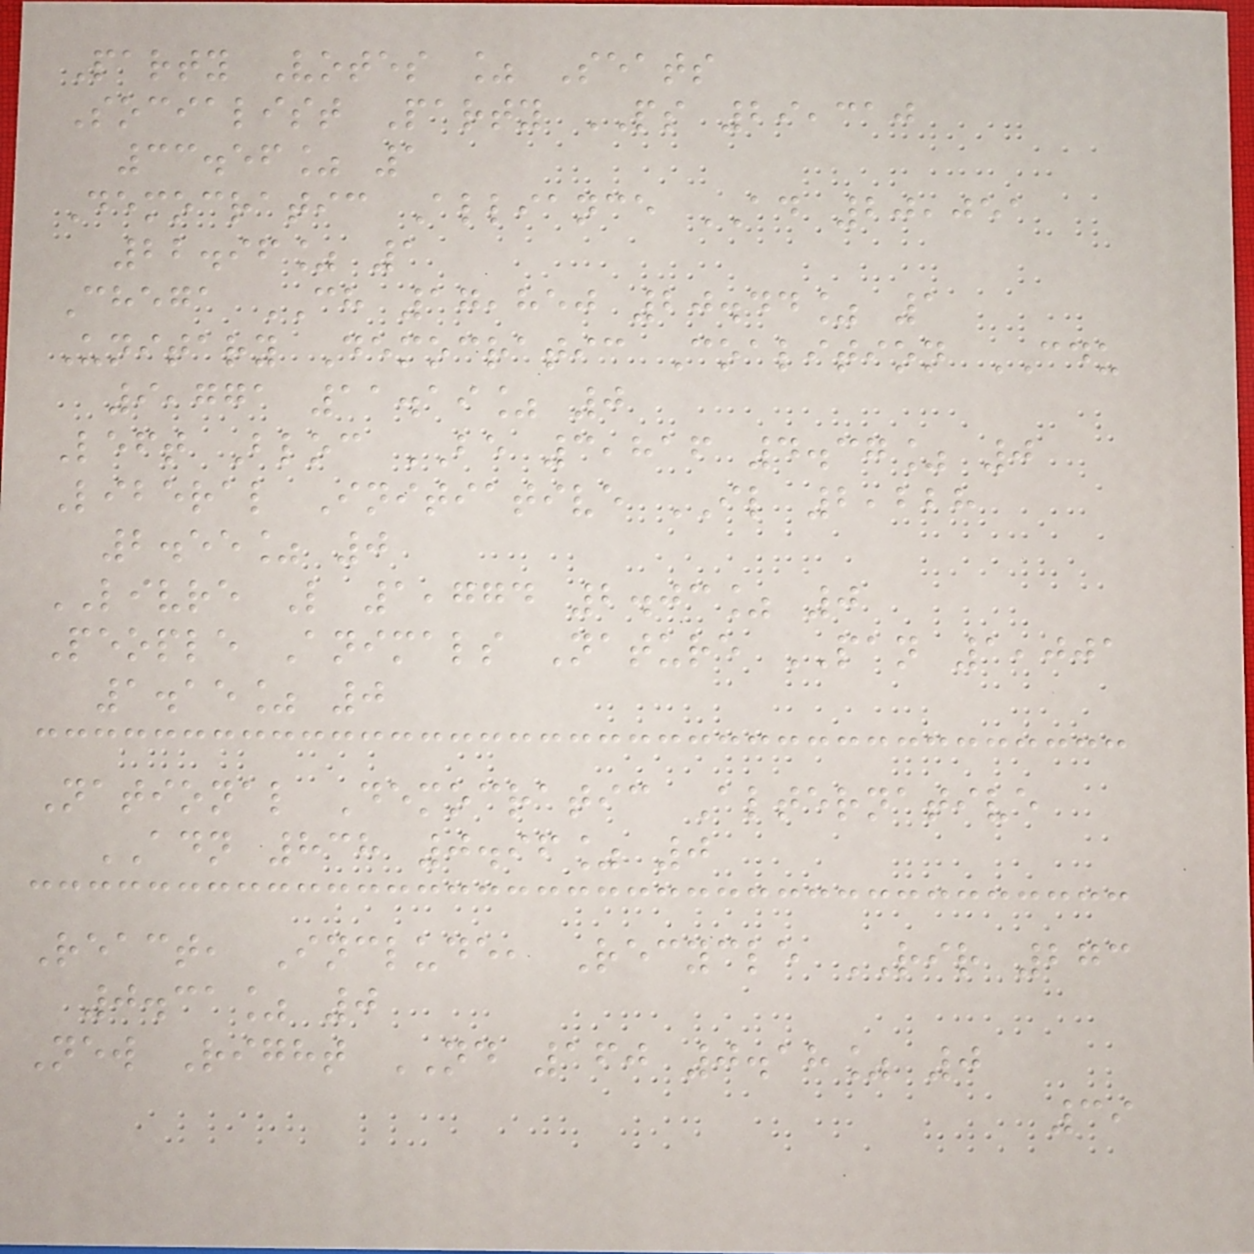Party Votes % Seats
Socialist Party PS 29,310
33.56% 1
Democratic Alliance AD 20,051
22.96% 1
Chega CH 17,850 20.44% 1
Unitary Democratic Coalition CDU
9,771 11.19% 0
Left Bloc BE 3,816 4.37% 0
Liberal Initiative IL 2,228
2.55% 0
LIVRE L 1,774 2.03% 0
People Animals Nature PAN 1,001
1.15% 0
National Democratic Alternative
ADN 838 0.96% 0
React, Include, Recycle RIR 273
0.31% 0
New Right ND 160 0.18% 0
39
